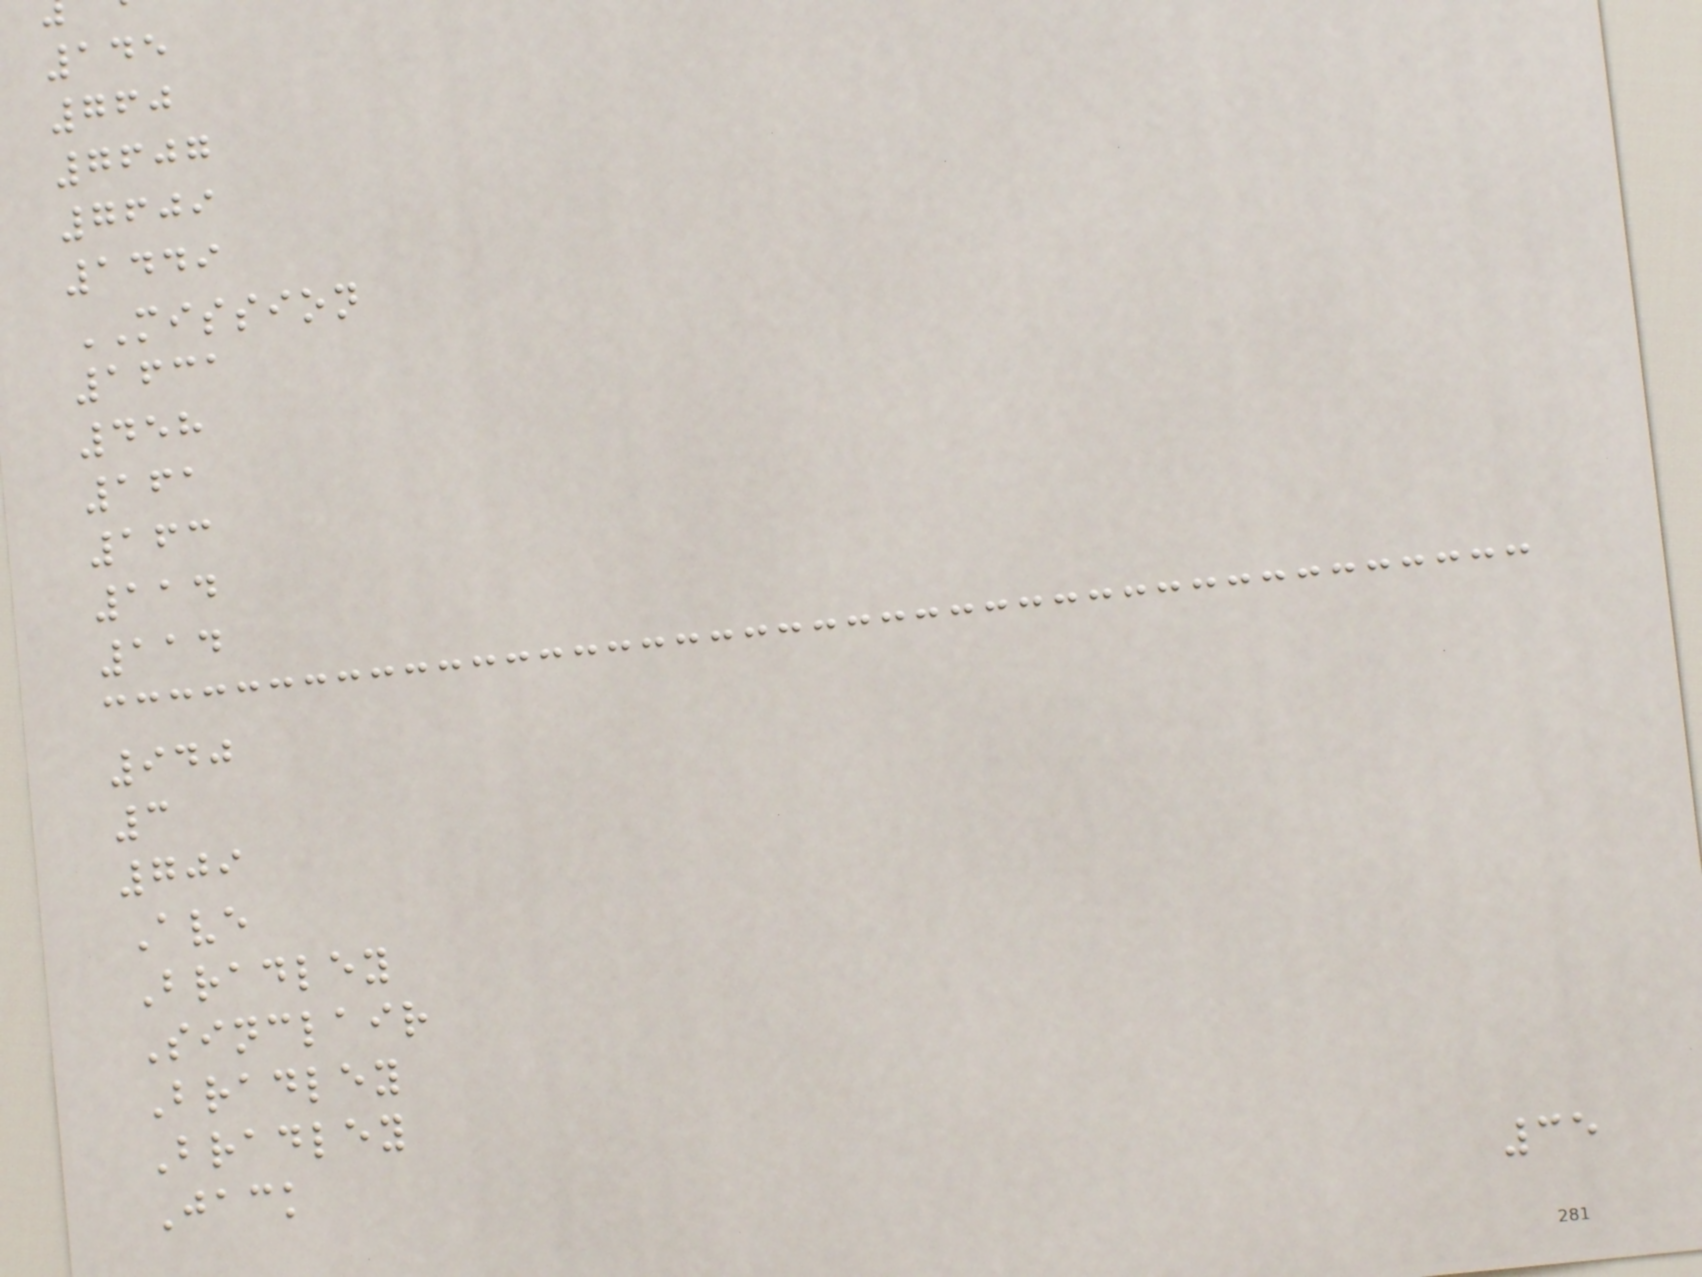145
760
7607
7609
1449
MISSION
1631
458
161
163
114
114
940
3
709
Ave
Bradley
Sinclair
Bradley
Bradley
Jack
35
